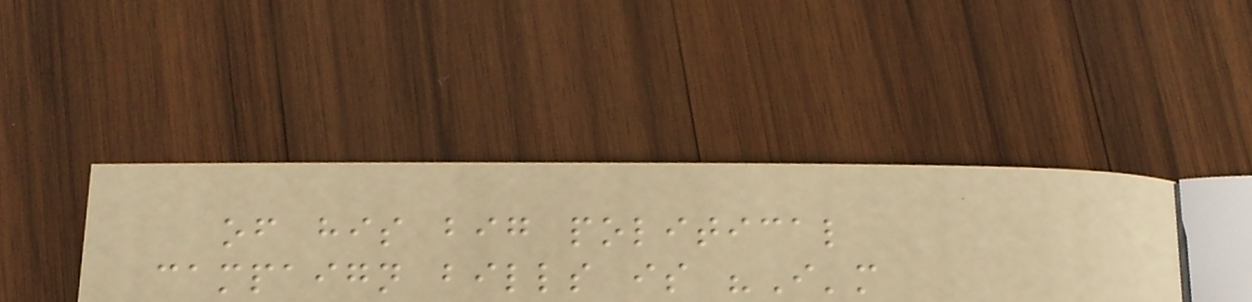of his big political
campaign bills is "I'm
